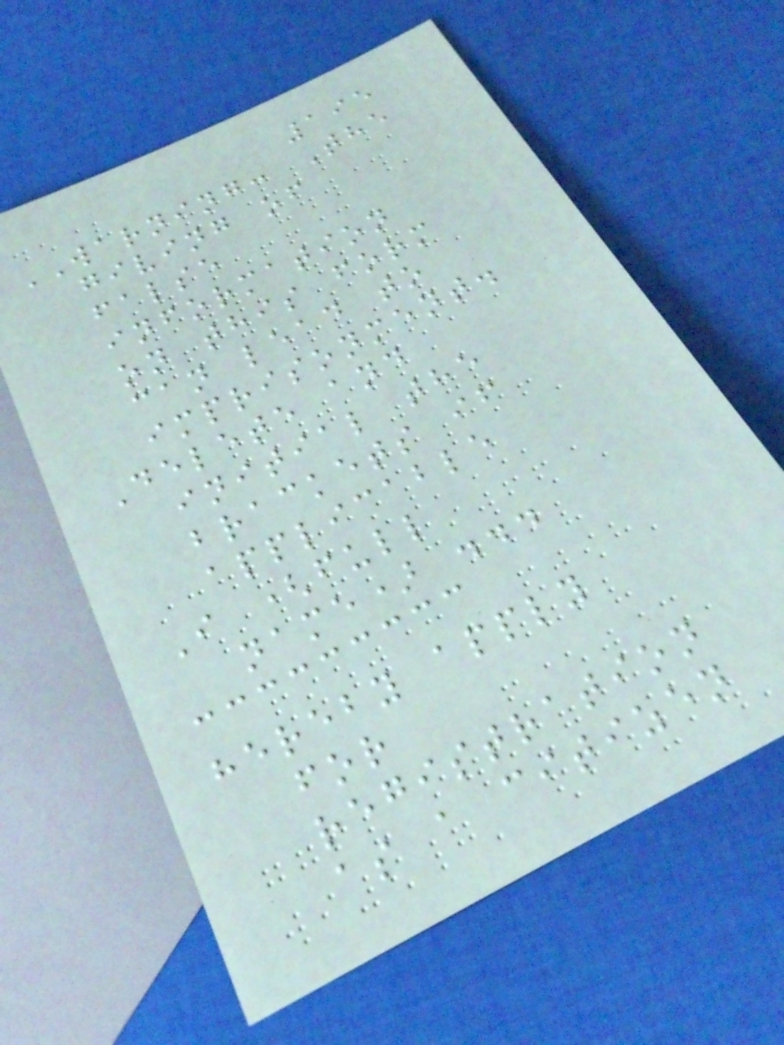195
WARNING: The
giving of
false
information
on this form
can lead to
imprisonment.
Delete and
initial the
brackets if
applicable
I (full
name) ...
hereby apply
for
registration
as a citizen
